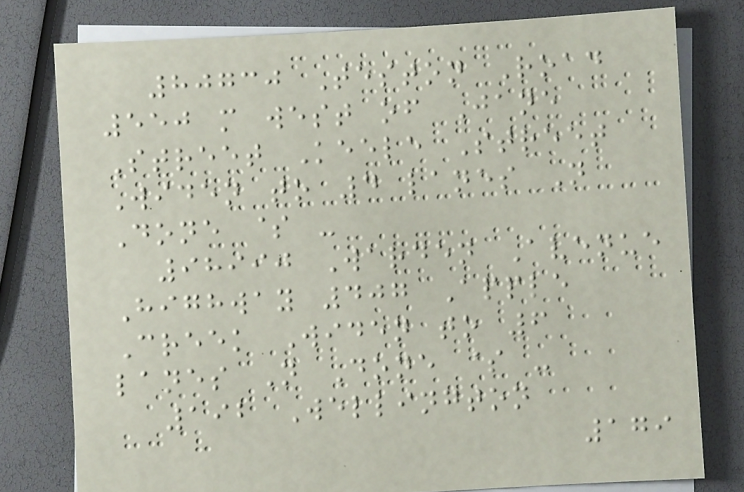80730 Teston Road
550 m west of Jane
Street Keele Street
Widen to 4 lanes N
Done $ -
98990 Warden Avenue
Highway 407 Apple
Creek Widen to 6
lanes N Done $ -
192 Wellington
179
